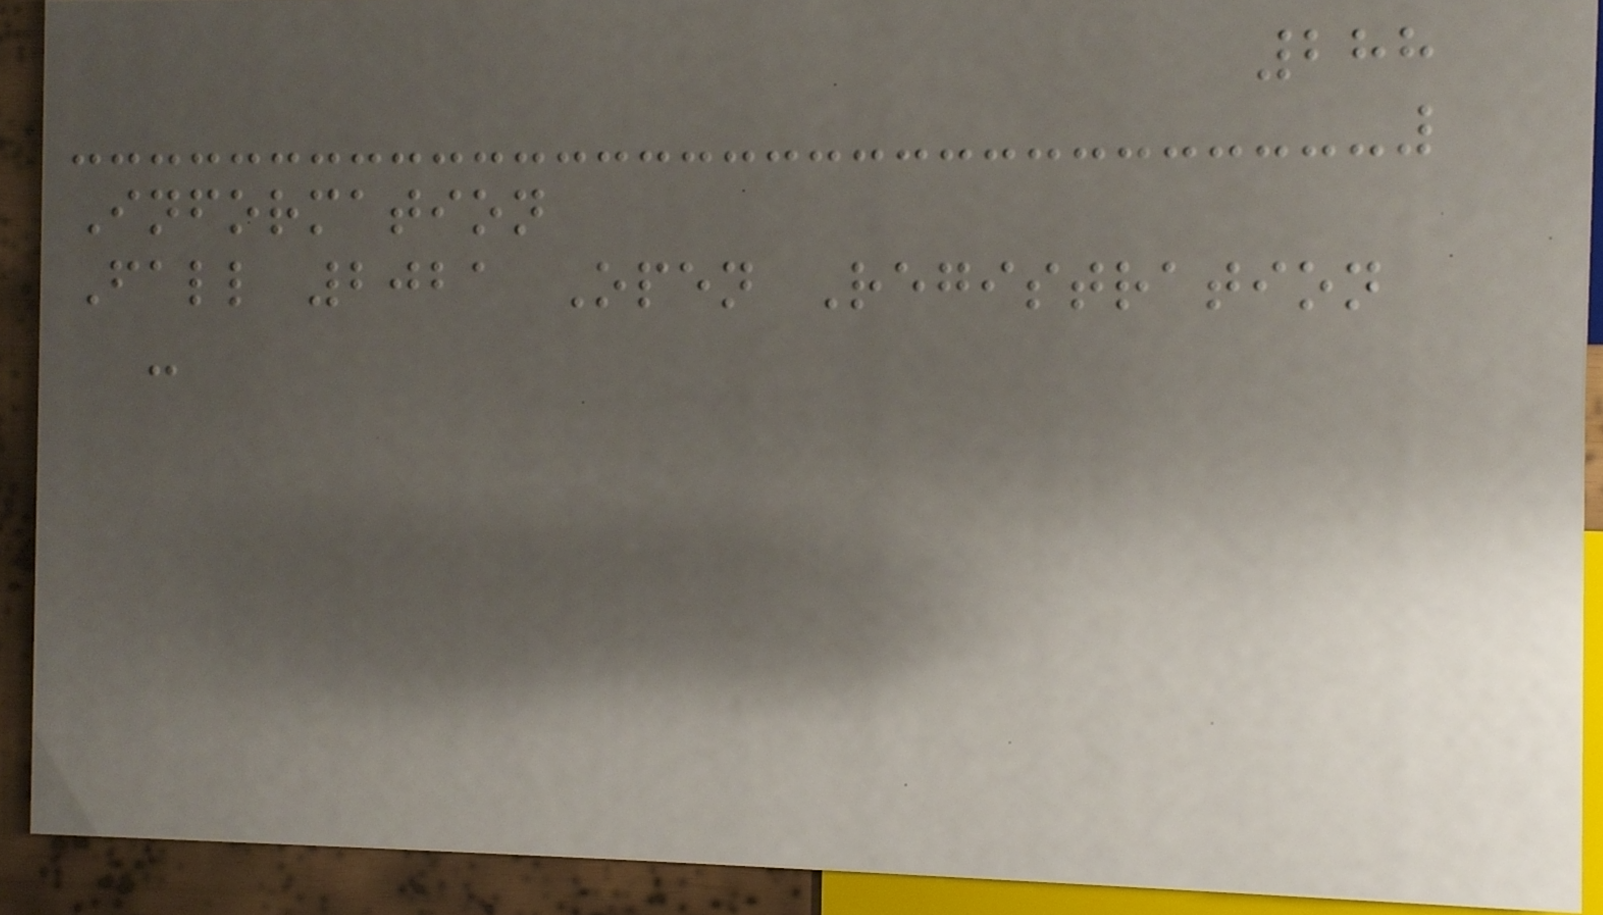288
Information
Fall 2021 Open Registration
-
